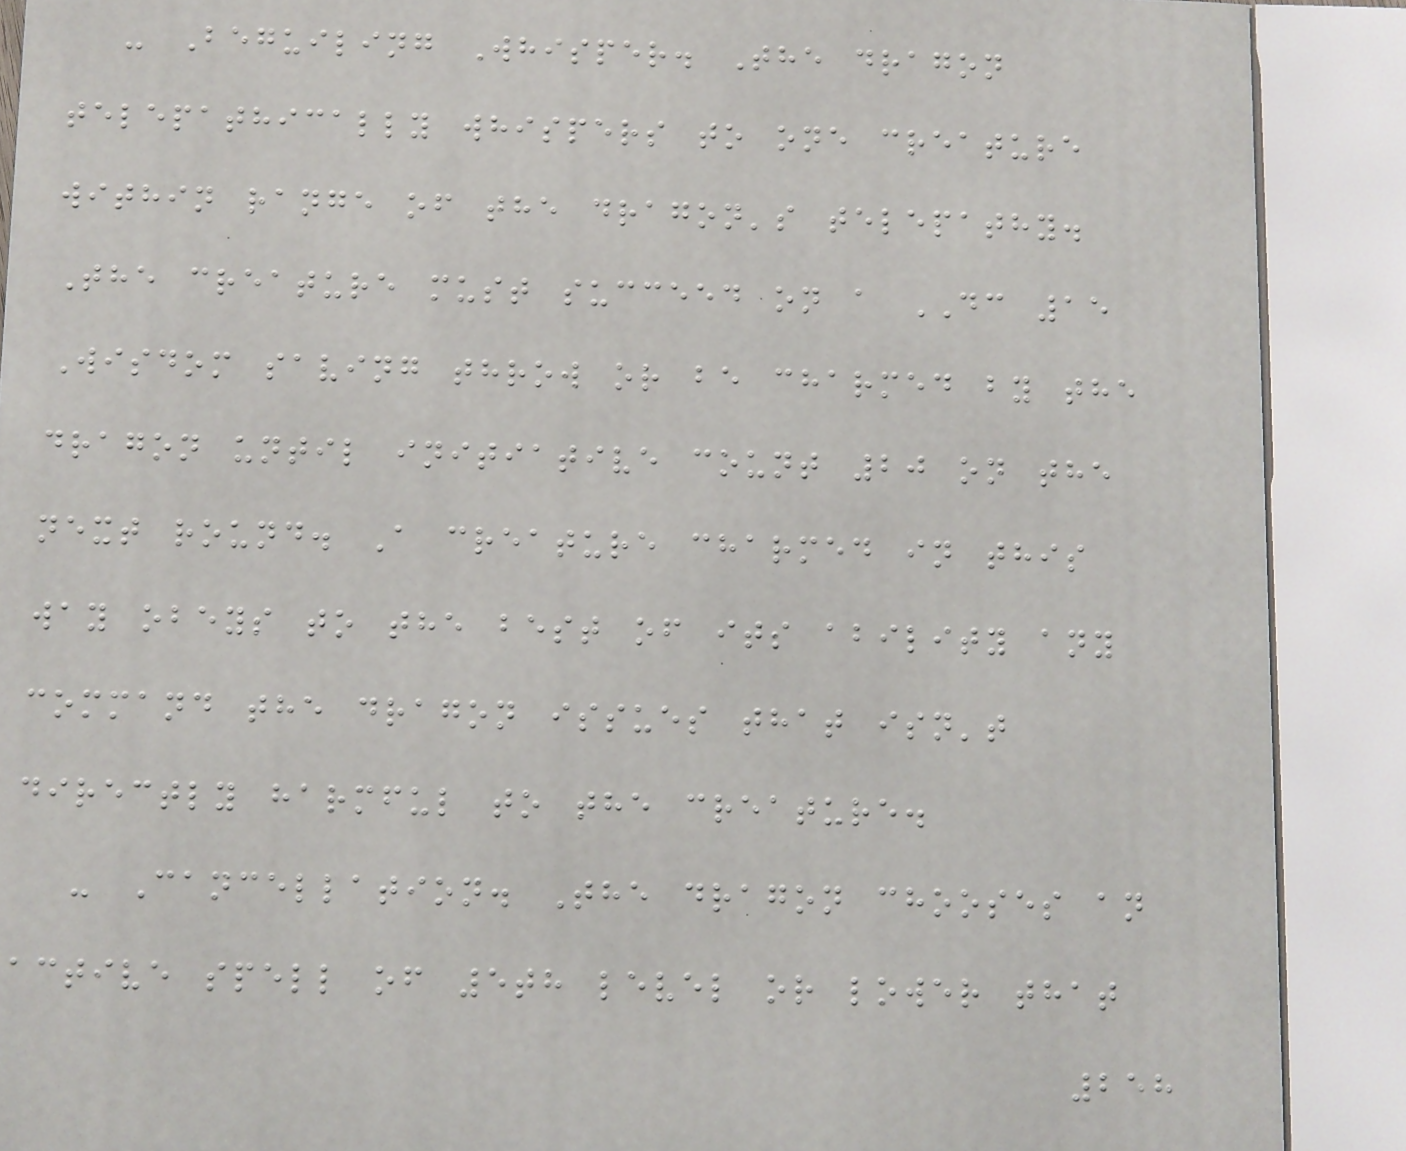- Beguiling Whisper. The dragon
telepathically whispers to one creature
within range of the dragon's telepathy.
The creature must succeed on a DC 15
Wisdom saving throw or be charmed by the
dragon until initiative count 20 on the
next round. A creature charmed in this
way obeys to the best of its ability any
command the dragon issues that isn't
directly harmful to the creature.
- Cancellation. The dragon chooses an
active spell of 5th level or lower that
258
